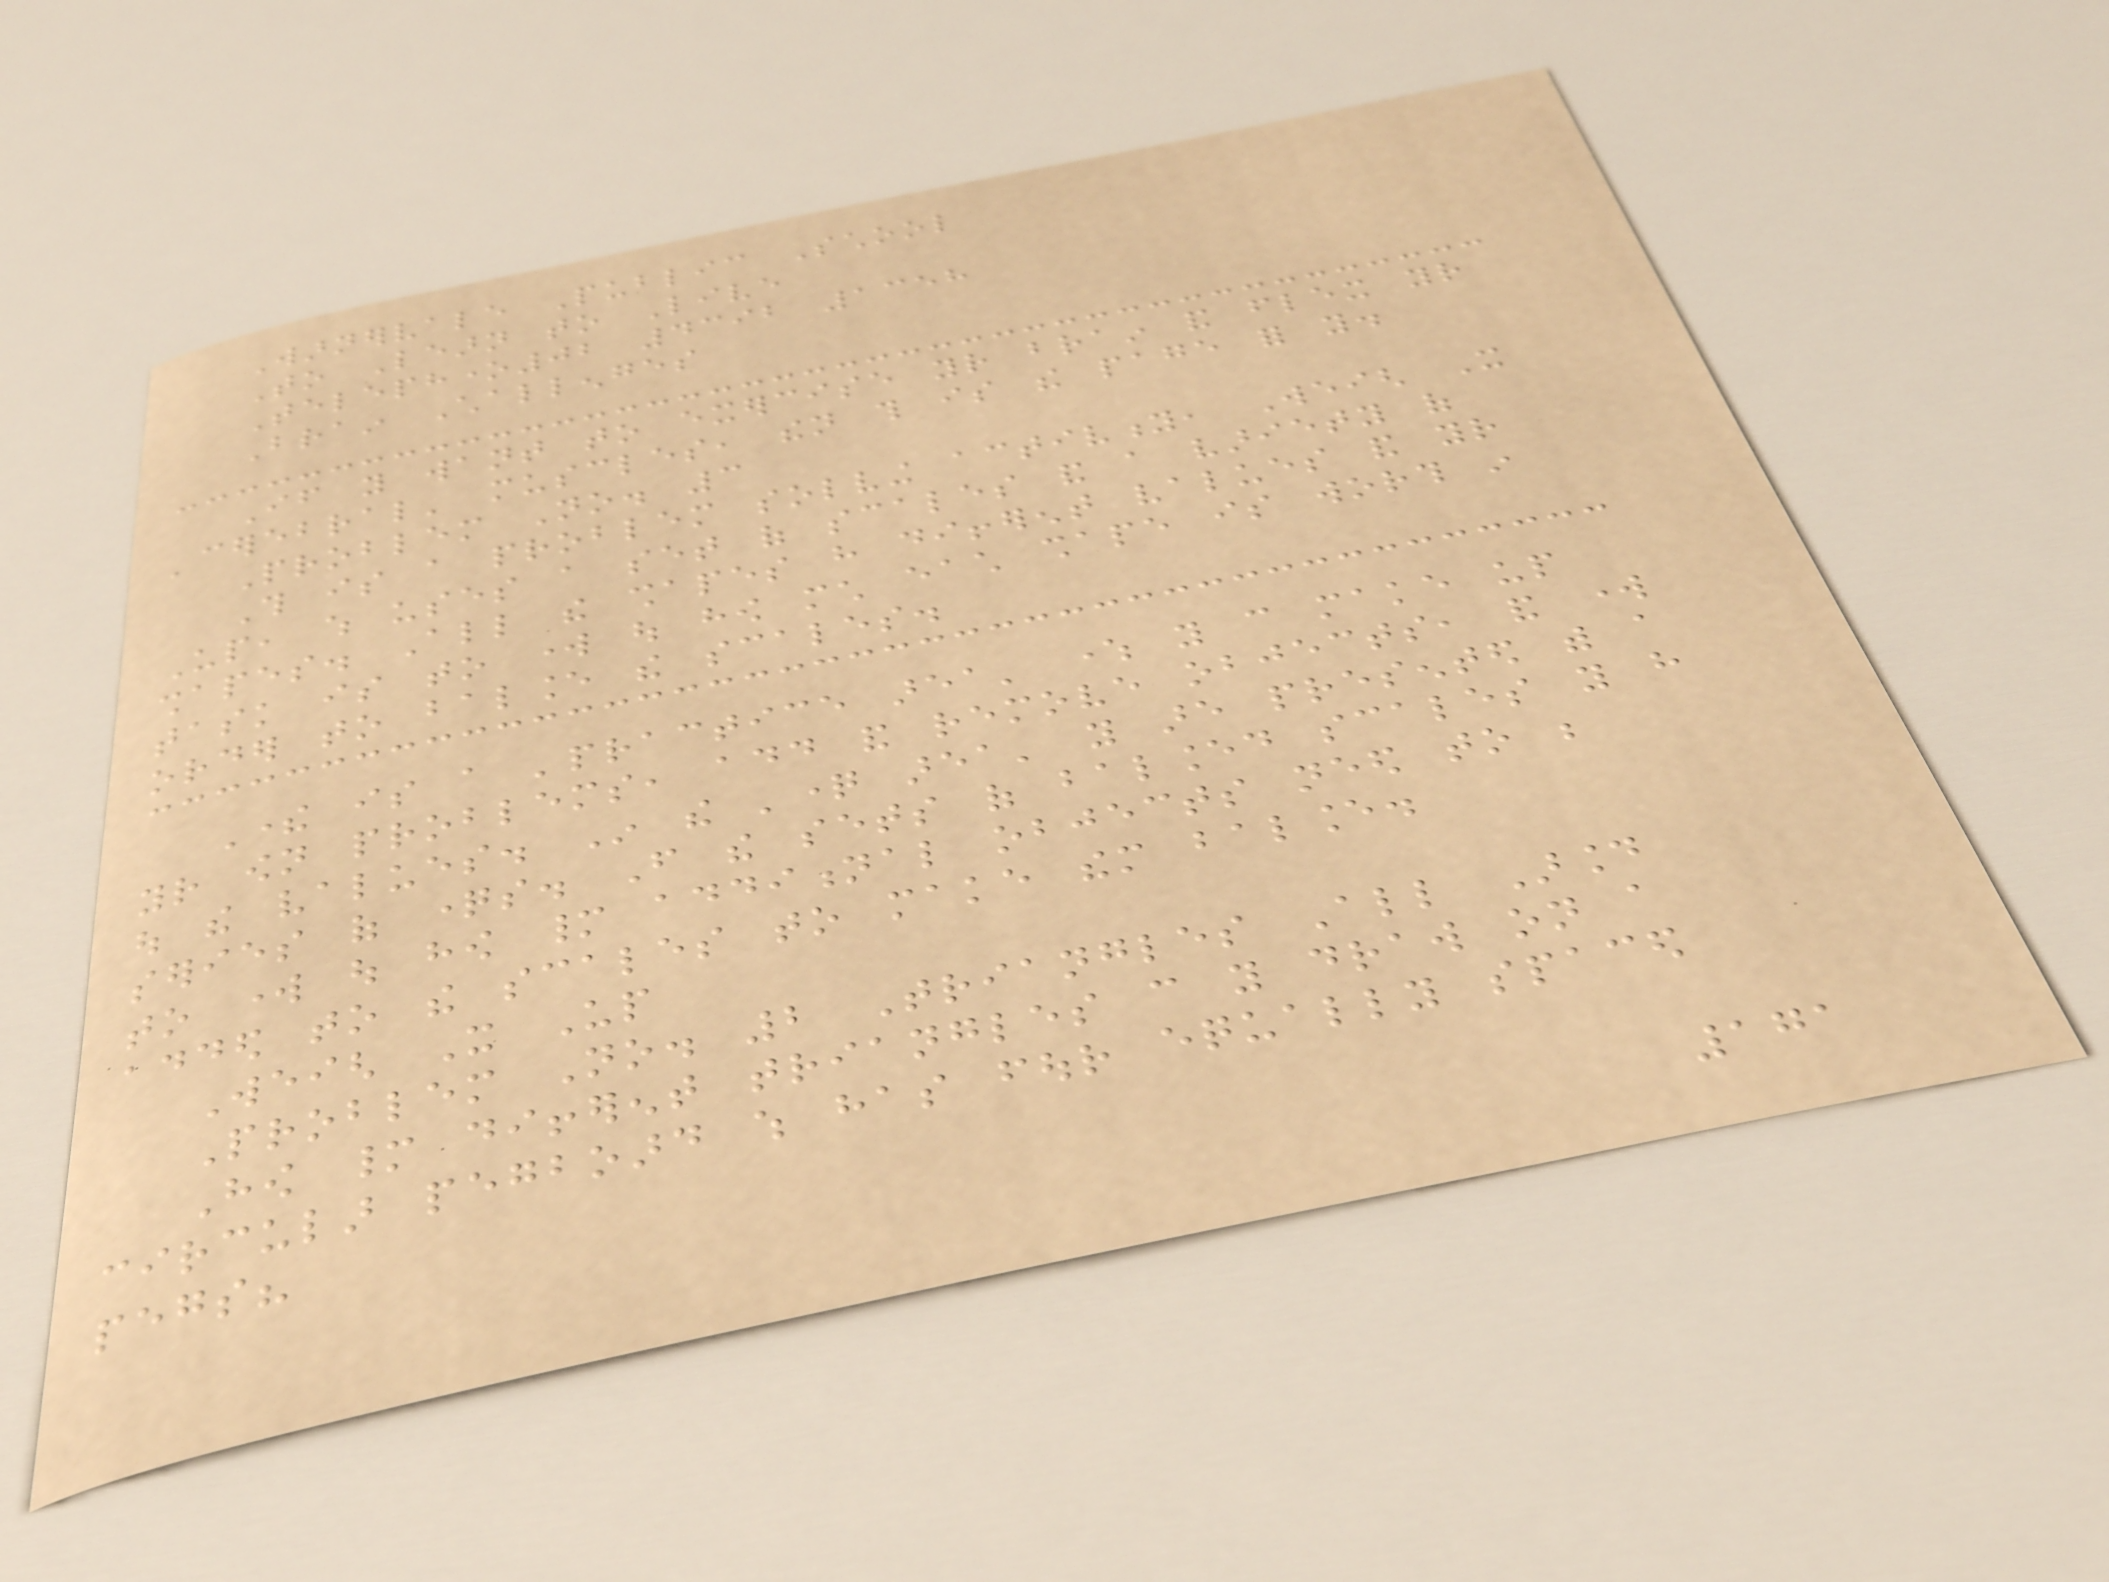Warnervale Public School
To Learn to Live
Telephone02 4392 1358
Brain Challenges
If you want to exercise your brain and flex your
'cerebral' muscles, then this is the page for you.
Problem No. 3
This is a problem solving activity, Weigh It
Up, which uses a set of scales and a variety of
shapes. All the shapes have different values and your
task is to work out how much each shape is worth in
order to balance the scales.
There is a 'practice area' where you can make up
your own problems, add and remove objects, and work
out the values. In the 'question area' you are presented with a
series of questions. From the sets of balanced scales you have
to work out how many additional objects need to be
added to the scales to make them balance.
Weigh It Up
Problem No. 2 Triangles All Around
How many different triangles can you draw on a
circular pegboard which has four equally spaced
pegs?
171
